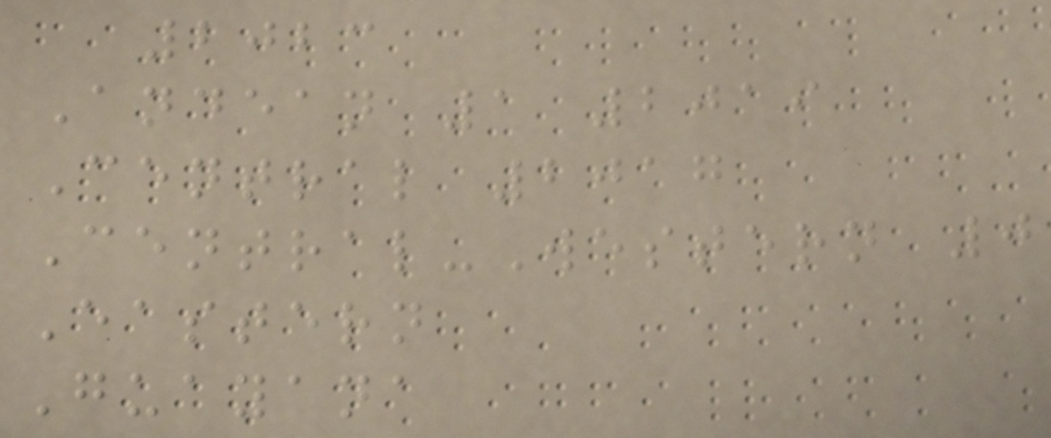2023
Andean 1 2019
Central 2017
Central-Western 0
Eastern
Guayana
